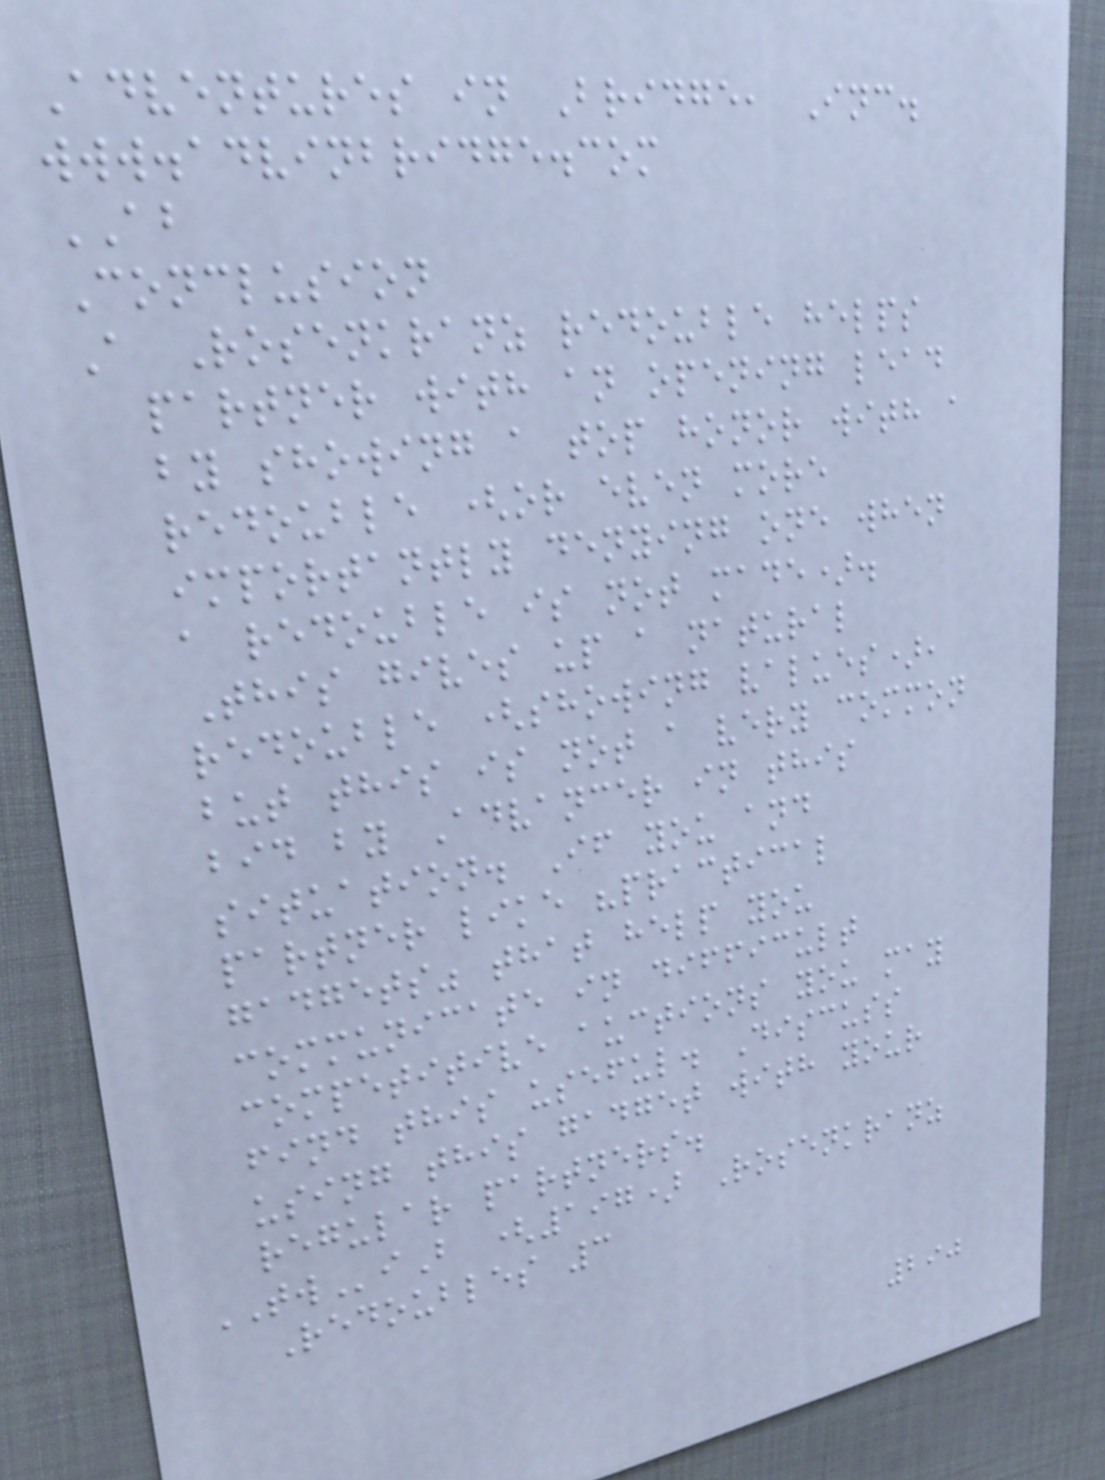Adventures in Bridge, Inc.
www.advinbridge.com
AB
Conclusion
A Rosenkranz redouble helps
partner with an opening lead
by showing a top honor with a
redouble (or even more
importantly denying one when
a redouble is not made).
This gives up a natural
redouble (showing values),
but this is not a very common
bid by Advancer in this
situation. If you and
partner like "practical
gadgets" that help you
communicate in difficult
competitive auctions you may
find this useful. Discuss
using this gadget with your
regular partners.
TWiB (197) Rosenkranz
Redoubles 3
290
